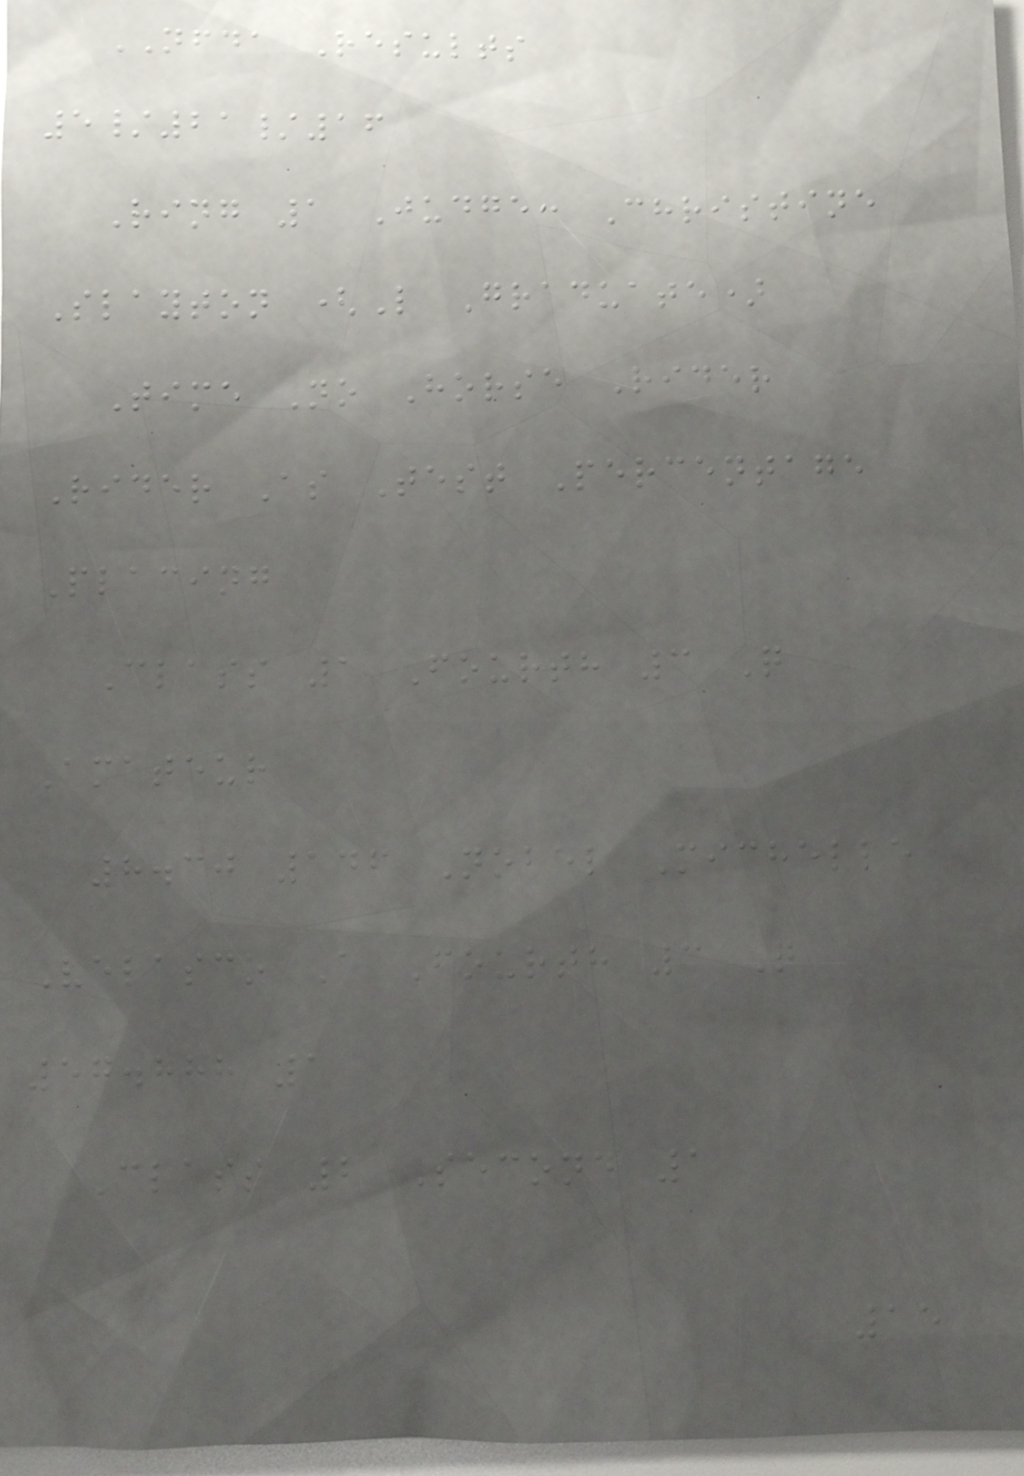NFDA Results
5/21/16
Ring 1 Judge: Christine
Slayton (L Graduate)
Time No Horse Rider
Rider As Test Percentage
Placing
Class 1 Fourth 3 Q
Amateur
8.30 146 Nobel Michelle
Velasco A Fourth 3 Q
57.888 1
Class 2 Second 1
15
